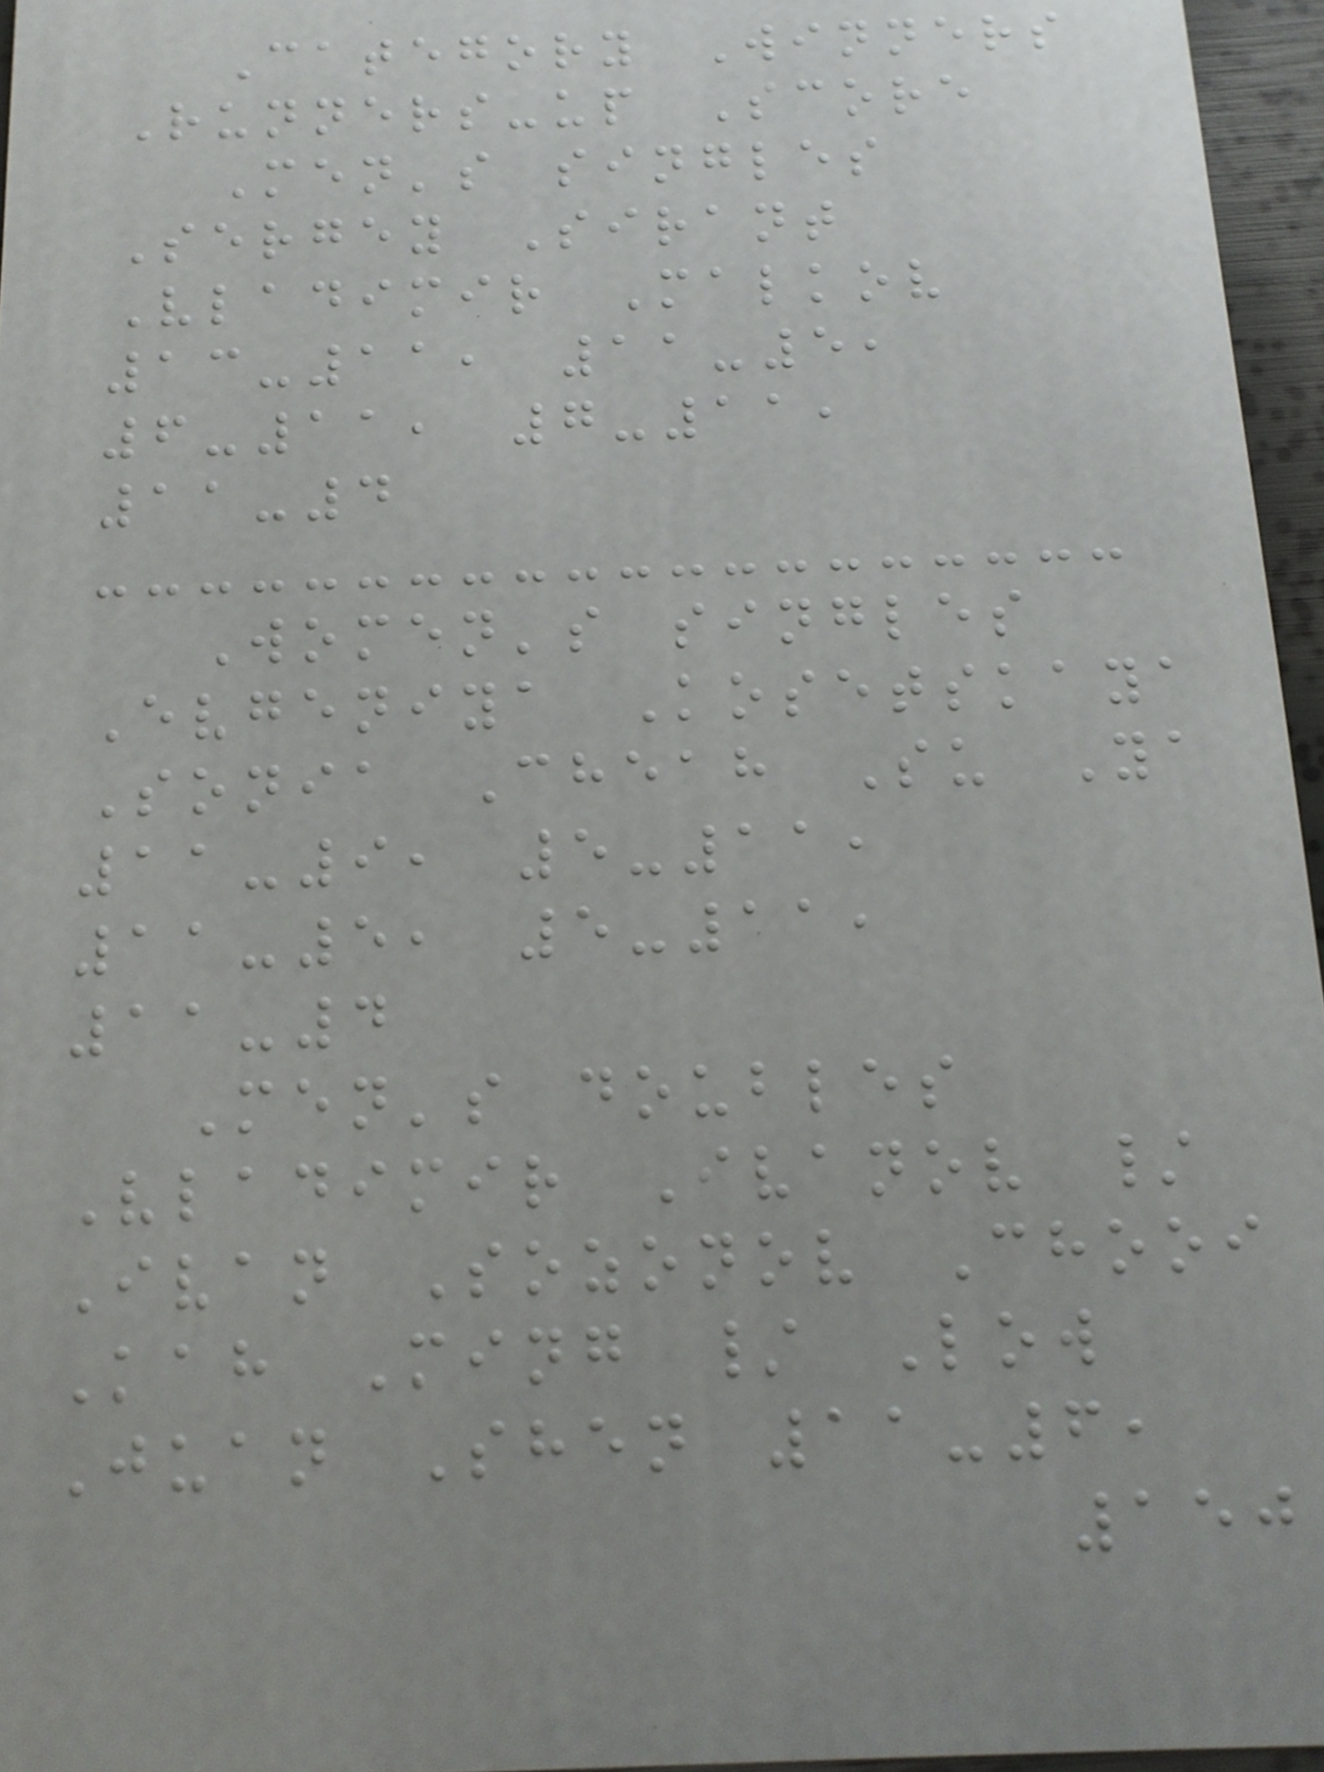Category Winners
Runners-up Score
Men's singles
Sergey Sirant
Vladimir Malkov
13-11, 11-5,
6-11, 7-11,
11-4
Women's singles
Evgeniya Kosetskaya
Sonia Cheah Su Ya
11-9, 5-11,
11-5, 5-11,
11-4
Men's doubles
Vladimir Ivanov /
Ivan Sozonov Chooi
Kah Ming / Low
Juan Shen 11-6,
150
